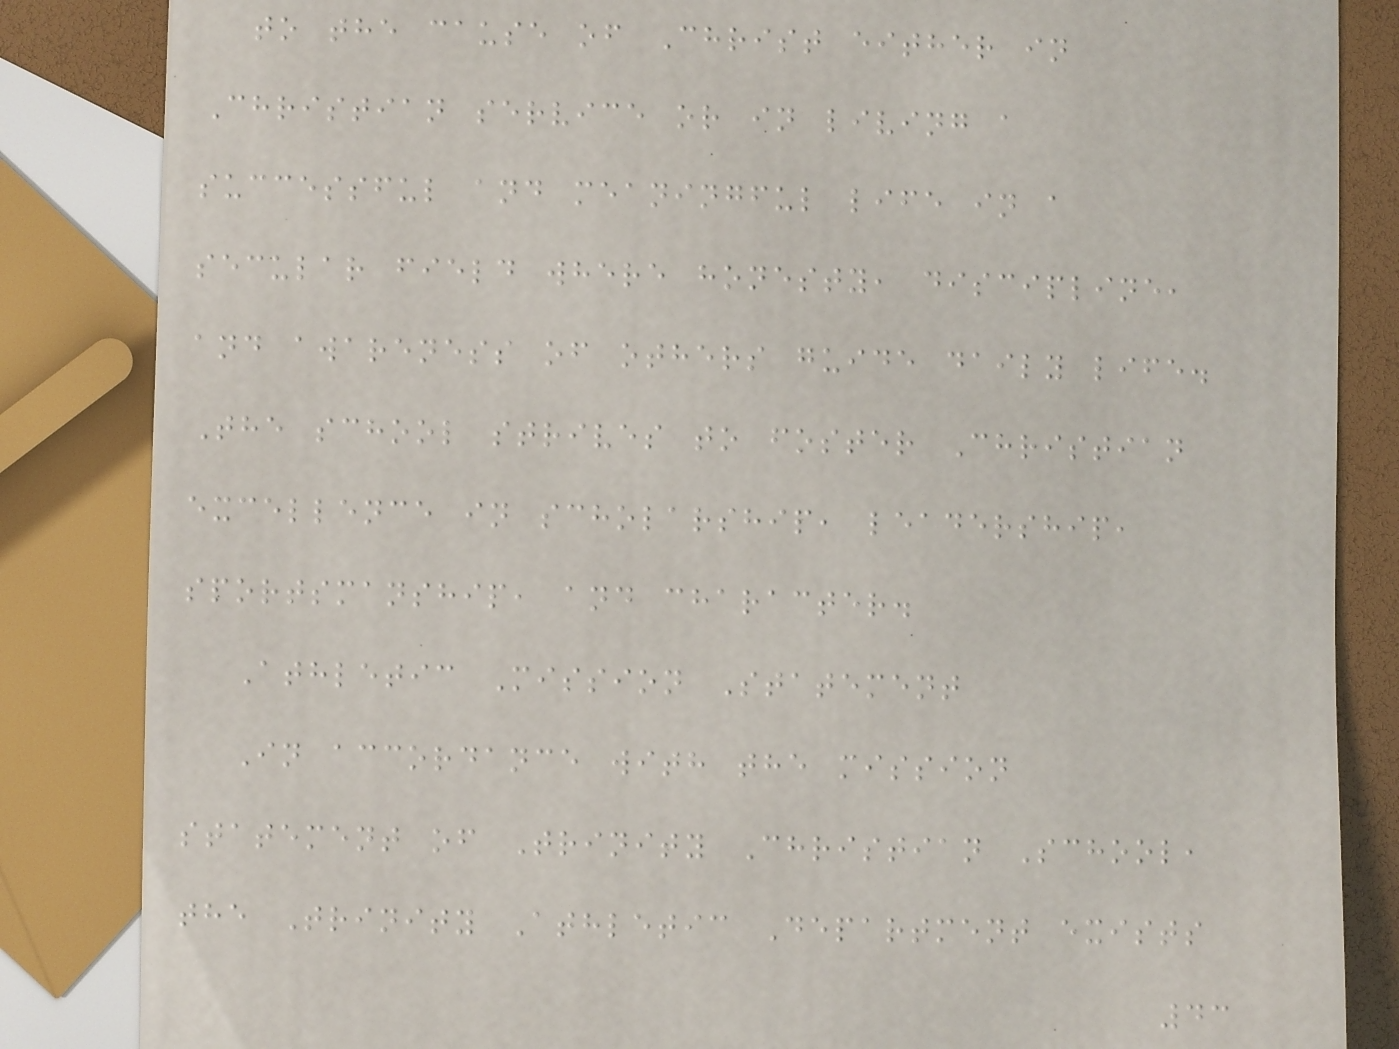to the cause of Christ either in
Christian service or in living a
successful and meaningful life in a
secular field where honesty, discipline,
and awareness of others guide daily life.
The school strives to foster Christian
excellence in scholarship, leadership,
sportsmanship, and character.
Athletic Mission Statement
In accordance with the mission
statement of Trinity Christian School,
the Trinity Athletic Department exists
43
